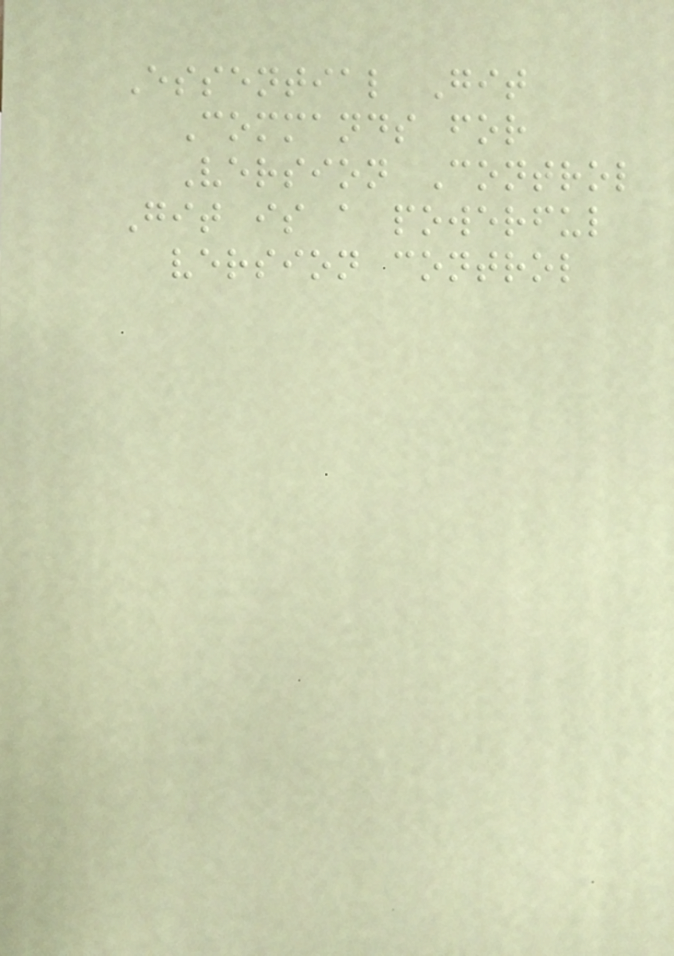Essential Git
Commands for
Version Control
Git is a powerful
version control
